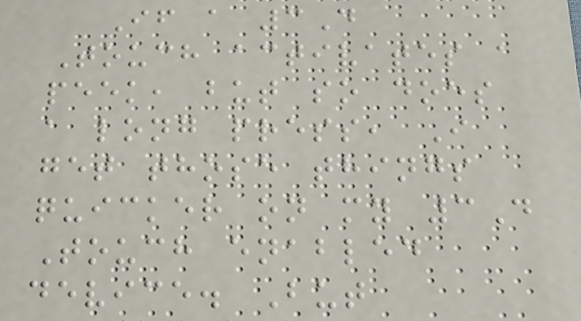If a 3D
Touch activates a
peek, but so does
a long press, I
get those things
quicker on my 3D
Touch enabled
device. But
